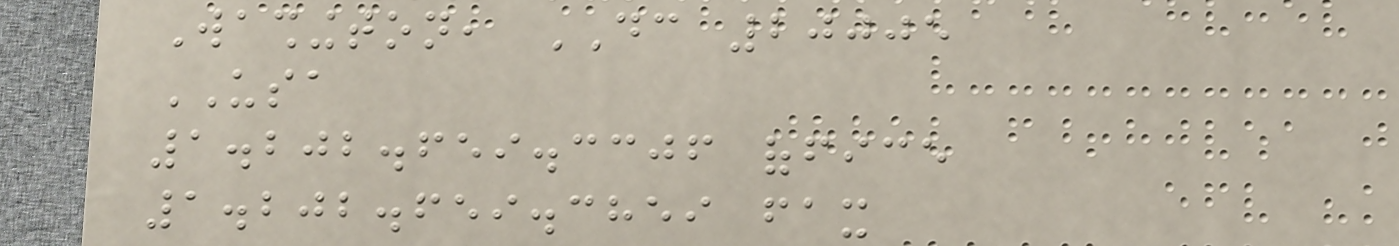Washington, DC 20005
USA
1.202.659.3306 office
1.202.659.3859 fax
